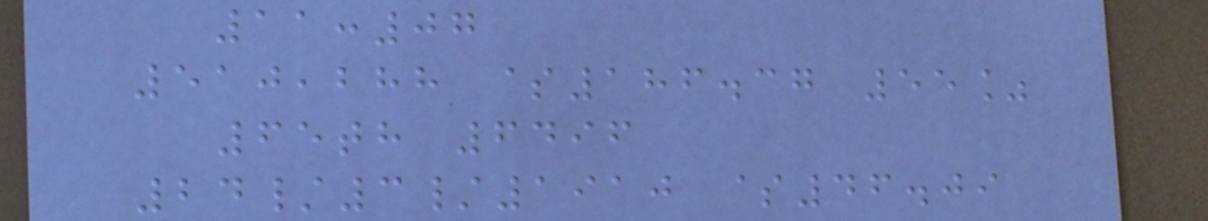11:07
510,288 $186.37 55%
65th 6496
24/3/1910 $46.09
